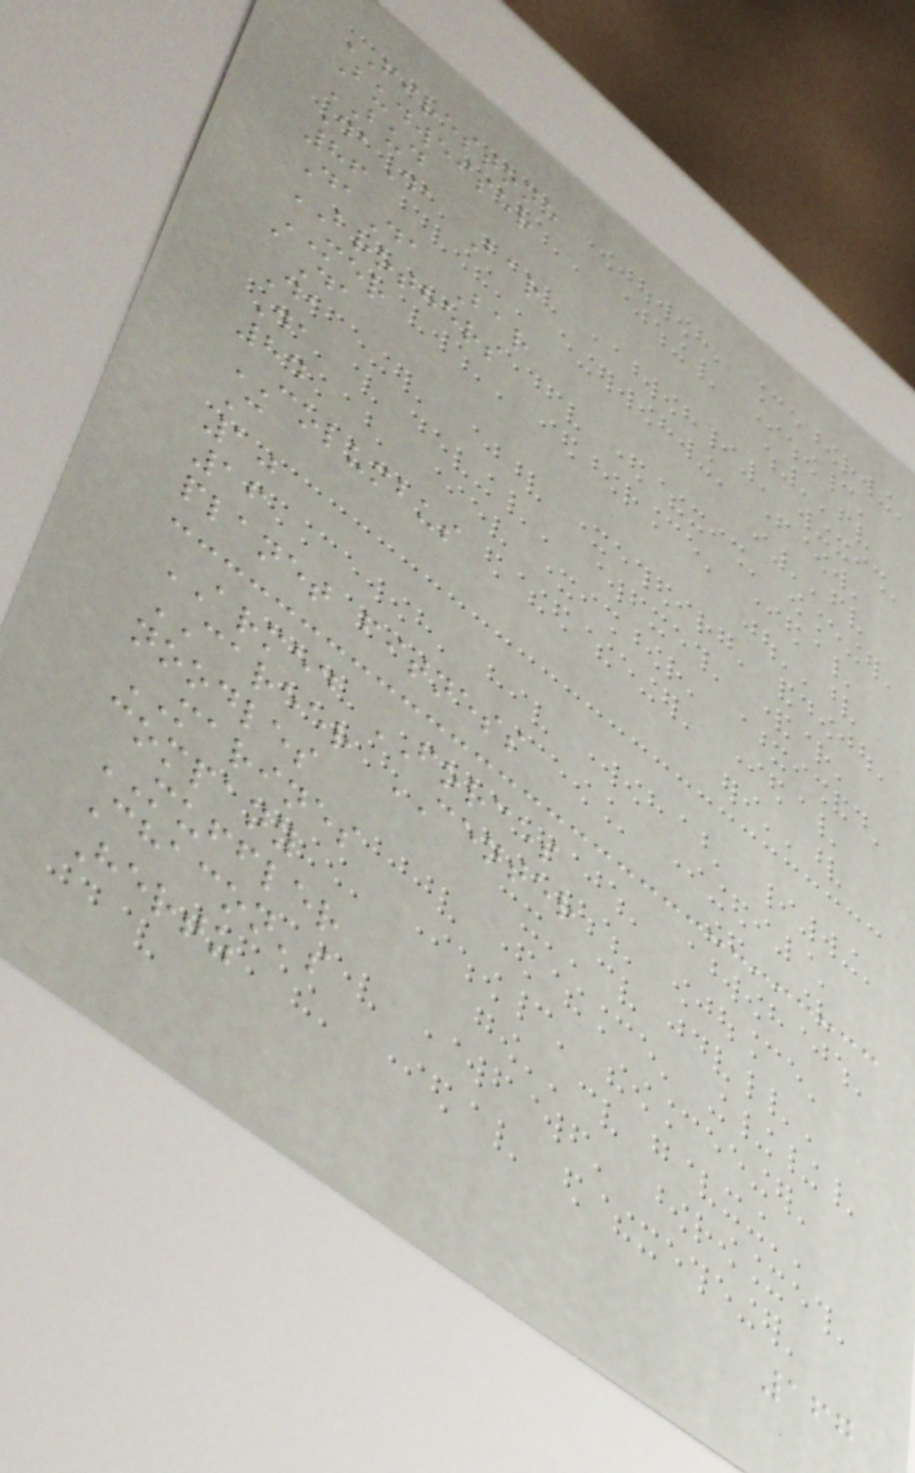FIRESTONE
Budweiser
BUD
DaDa Bar
86
DaDa Bar
BROTHERS
MER
aDa
Da
Da
84
COLUMBUS
C
10
16
planet fitness
ARMED FORCES
CAREER CENTER
noodles
MARINES
company
MUFFLER
Chacon's
Hertz
167
